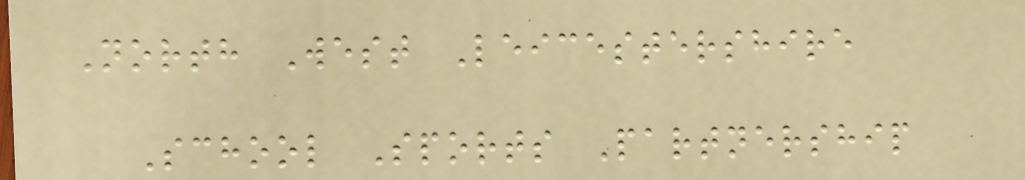North West Leicestershire
School Sports Partnership
